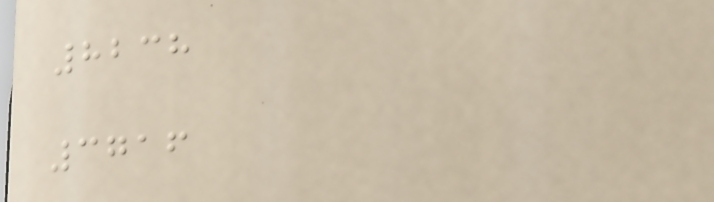8238
3716
